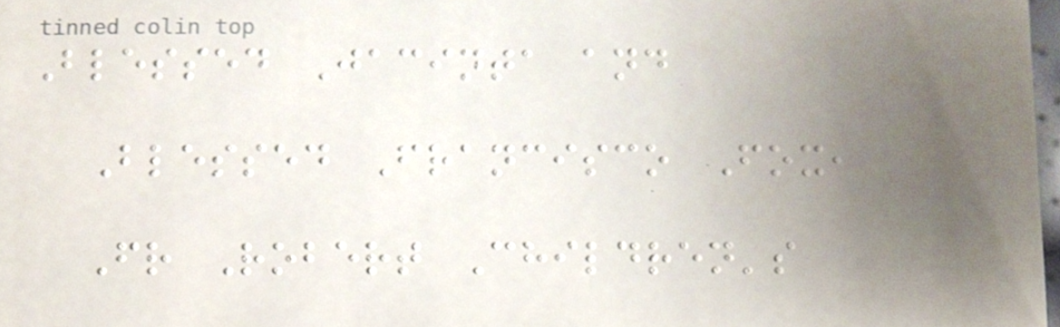Blessed Jacinta and
Blessed Francisco Fox,
Fr Robert Children's
